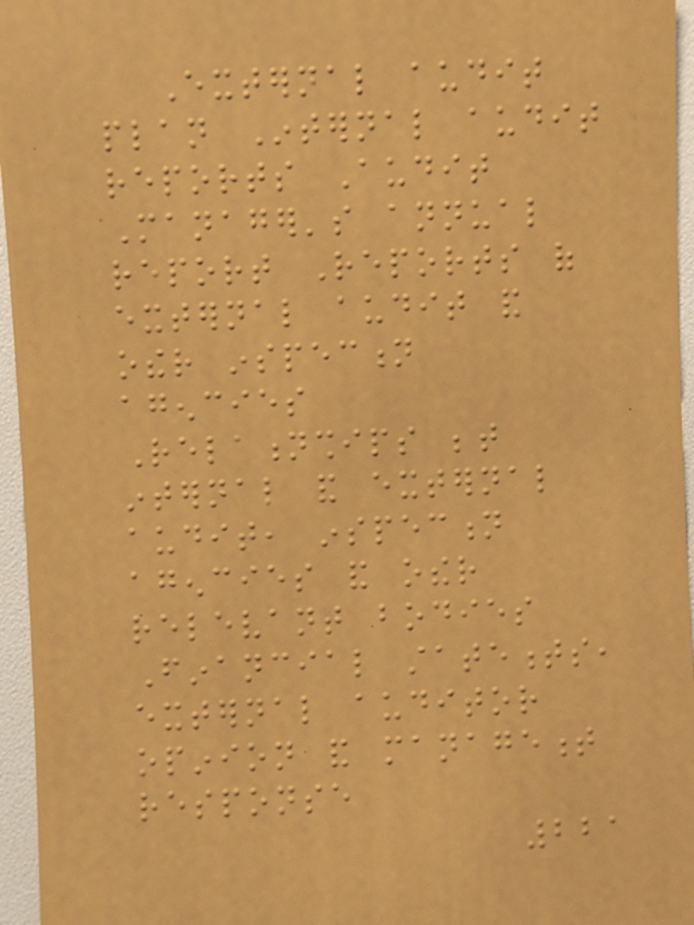External audit
plan Internal audit
reports Audit
Manager's annual
report Reports of
external audit and
other inspection
agencies
Relationships between
internal and external
audit, inspection
agencies and other
relevant bodies
Financial statements,
external auditor
opinion and management
response
221
